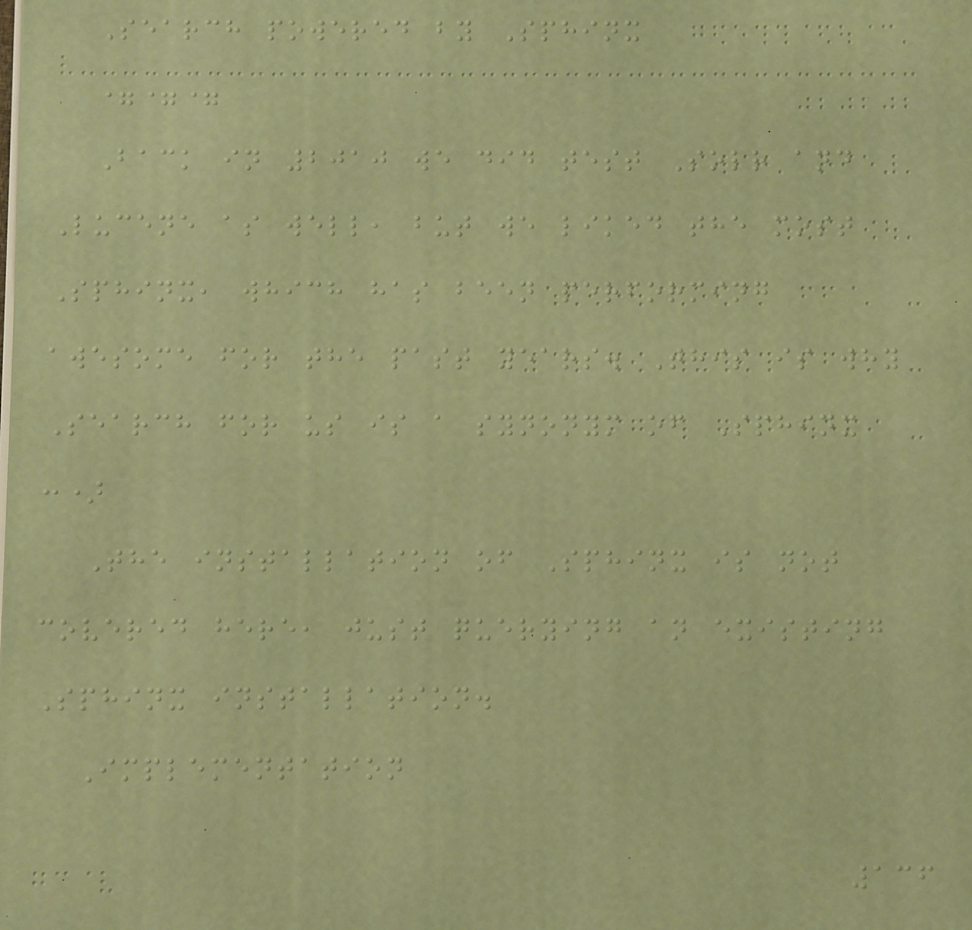Search powered by Sphinx
===
Back in 2010 we did test Solr and
Lucene as well, but we liked the most
Sphinx, which has been performing
awesome for the past years. This is why
Search for us is a synonym of Sphinx
:)
The installation of Sphinx is not
covered here, just querying an existing
Sphinx installation.
Implementation
136
